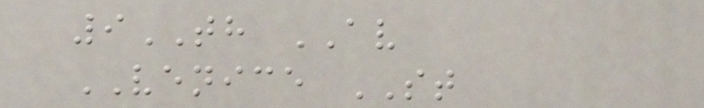9TH AV
VENICE ST
